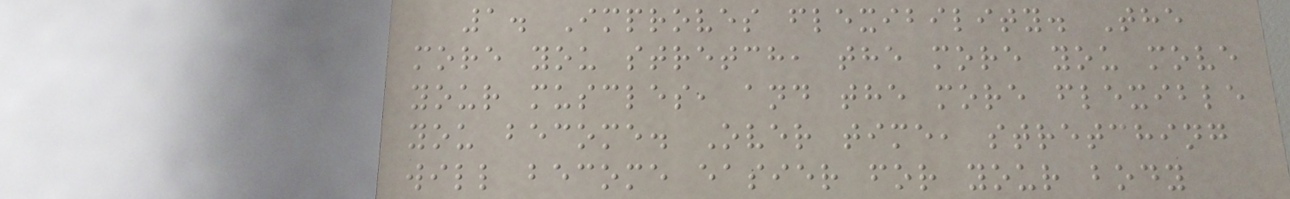1. Improves flexibility. The
more you stretch, the more you move
your muscles, and the more flexible
you become. Over time, stretching
will become easier for your body
